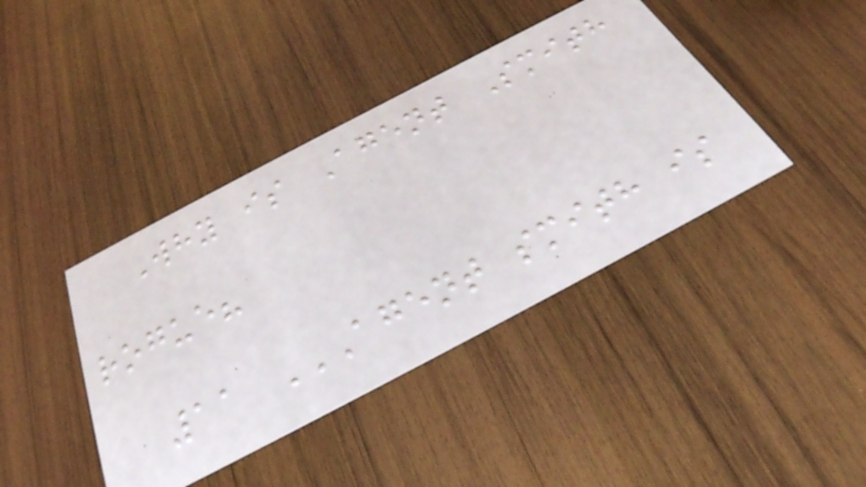Why is Agent Smith
rogue?
11 AGENT SMITH IS
